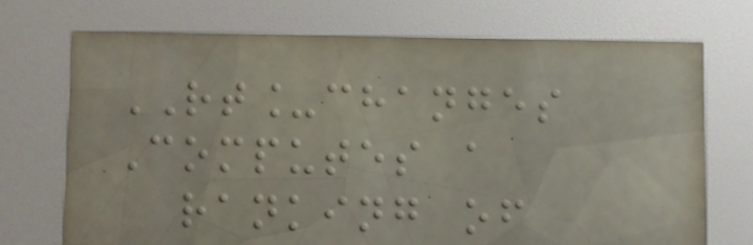RT_changes
Computes a
ranking of
